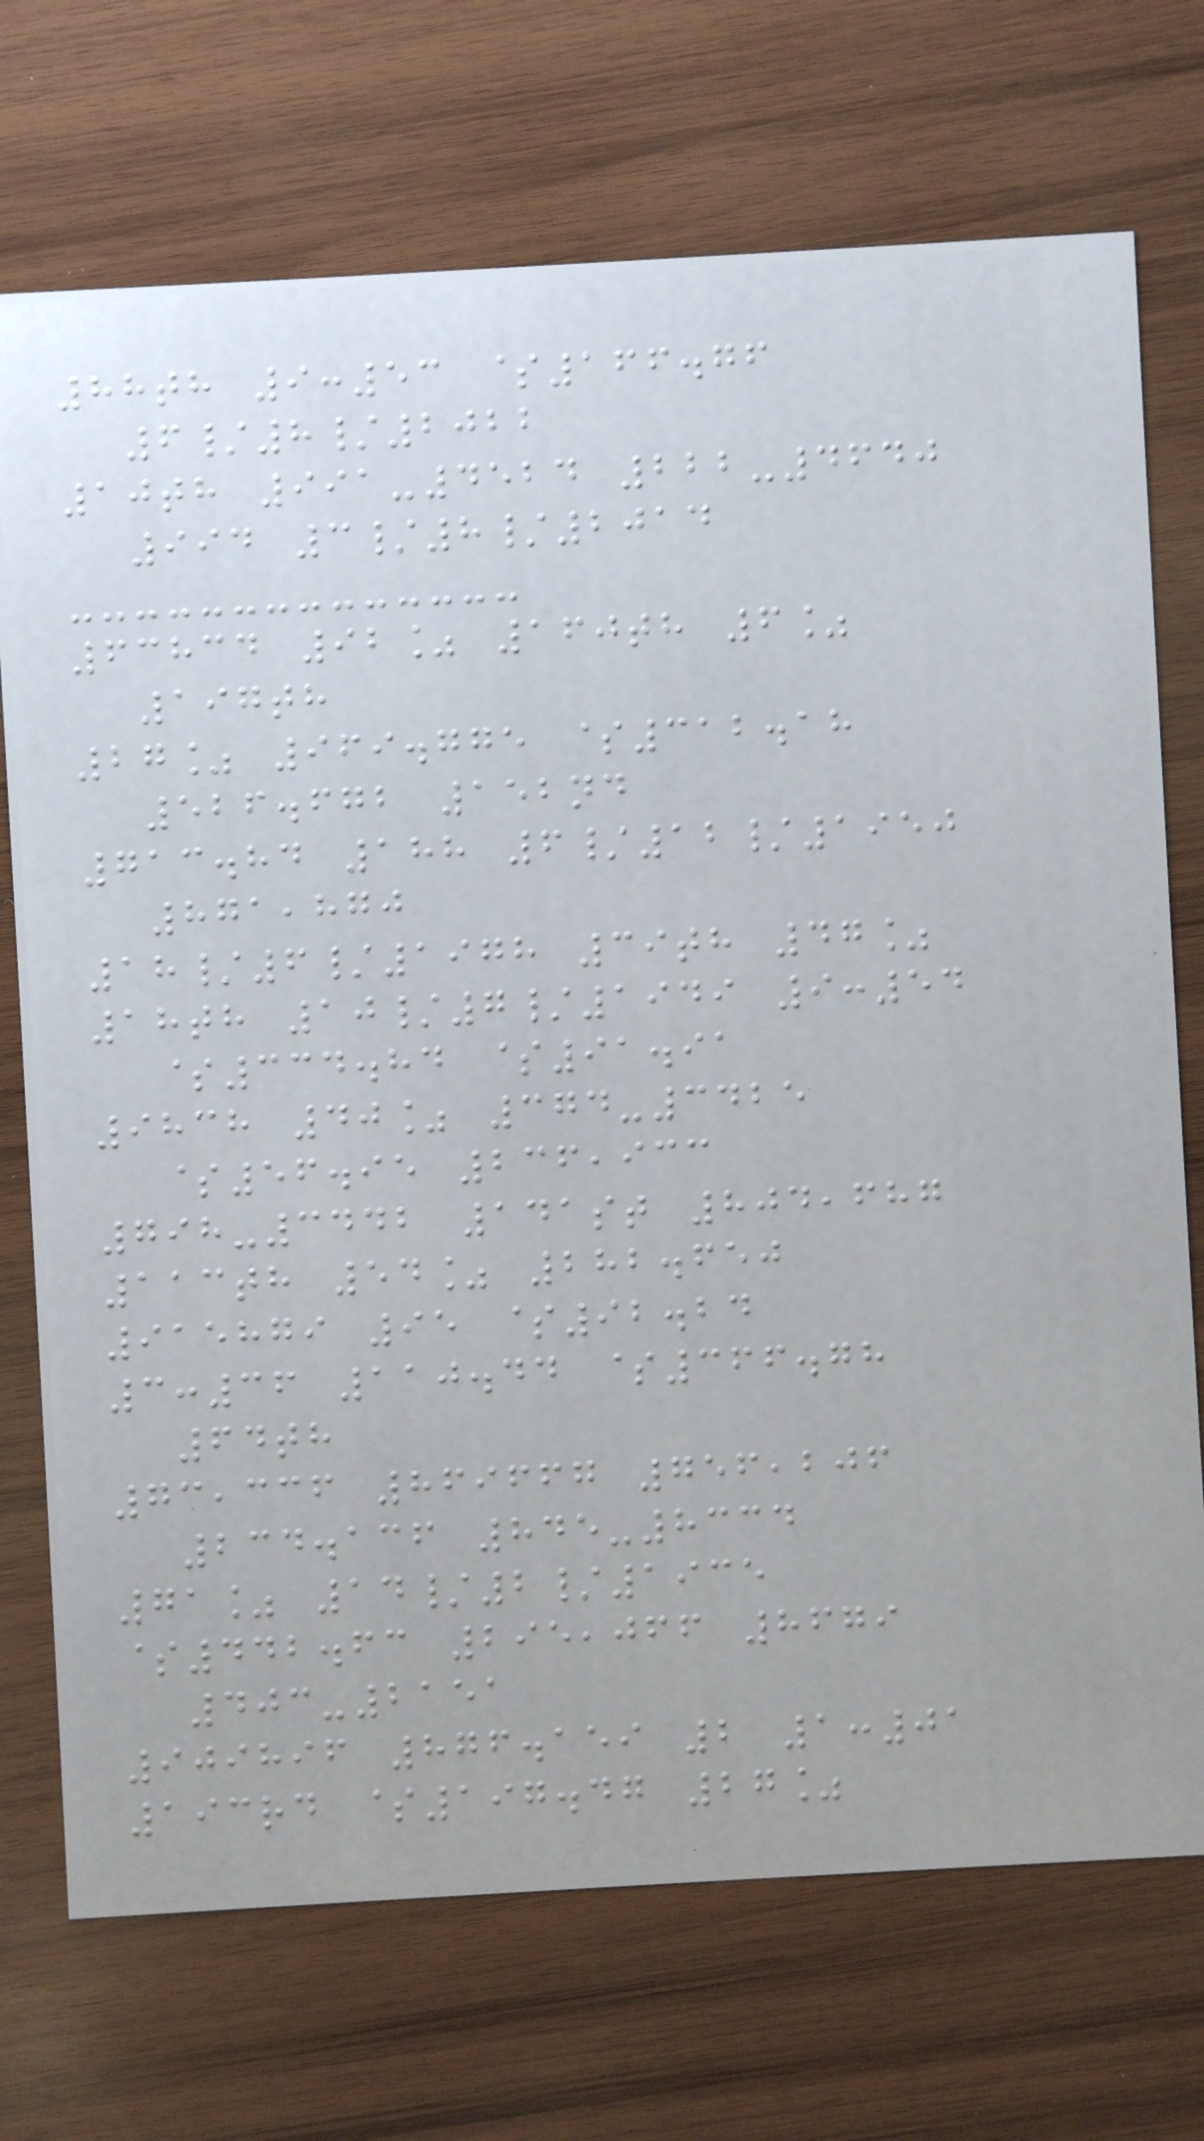88th 9:53 $166.76
6/8/2022
10th 991-4524 222-4640
994 3/8/2014
63834 92% 160th 6%
197th
27% 969.775 $312.18
526.672 152nd
713.84 188 6/12/1950
871,870
18/6/1978 39th 47%
18th 10/7/1949 9:54
$334.84 $91.91
9838 40% 374-3425
$56.95 236,933
798-3442 141st 804,687
113th 54% 282.650
915879 95 $92.24
3:36 110.44 $366.78
64th
73,336 869667 756,206
234.136 845-8334
71% 14/2/1935
$442.63 295,066 8679
403-2151
909896 876.159 2 1:01
193rd $197.47 27%
